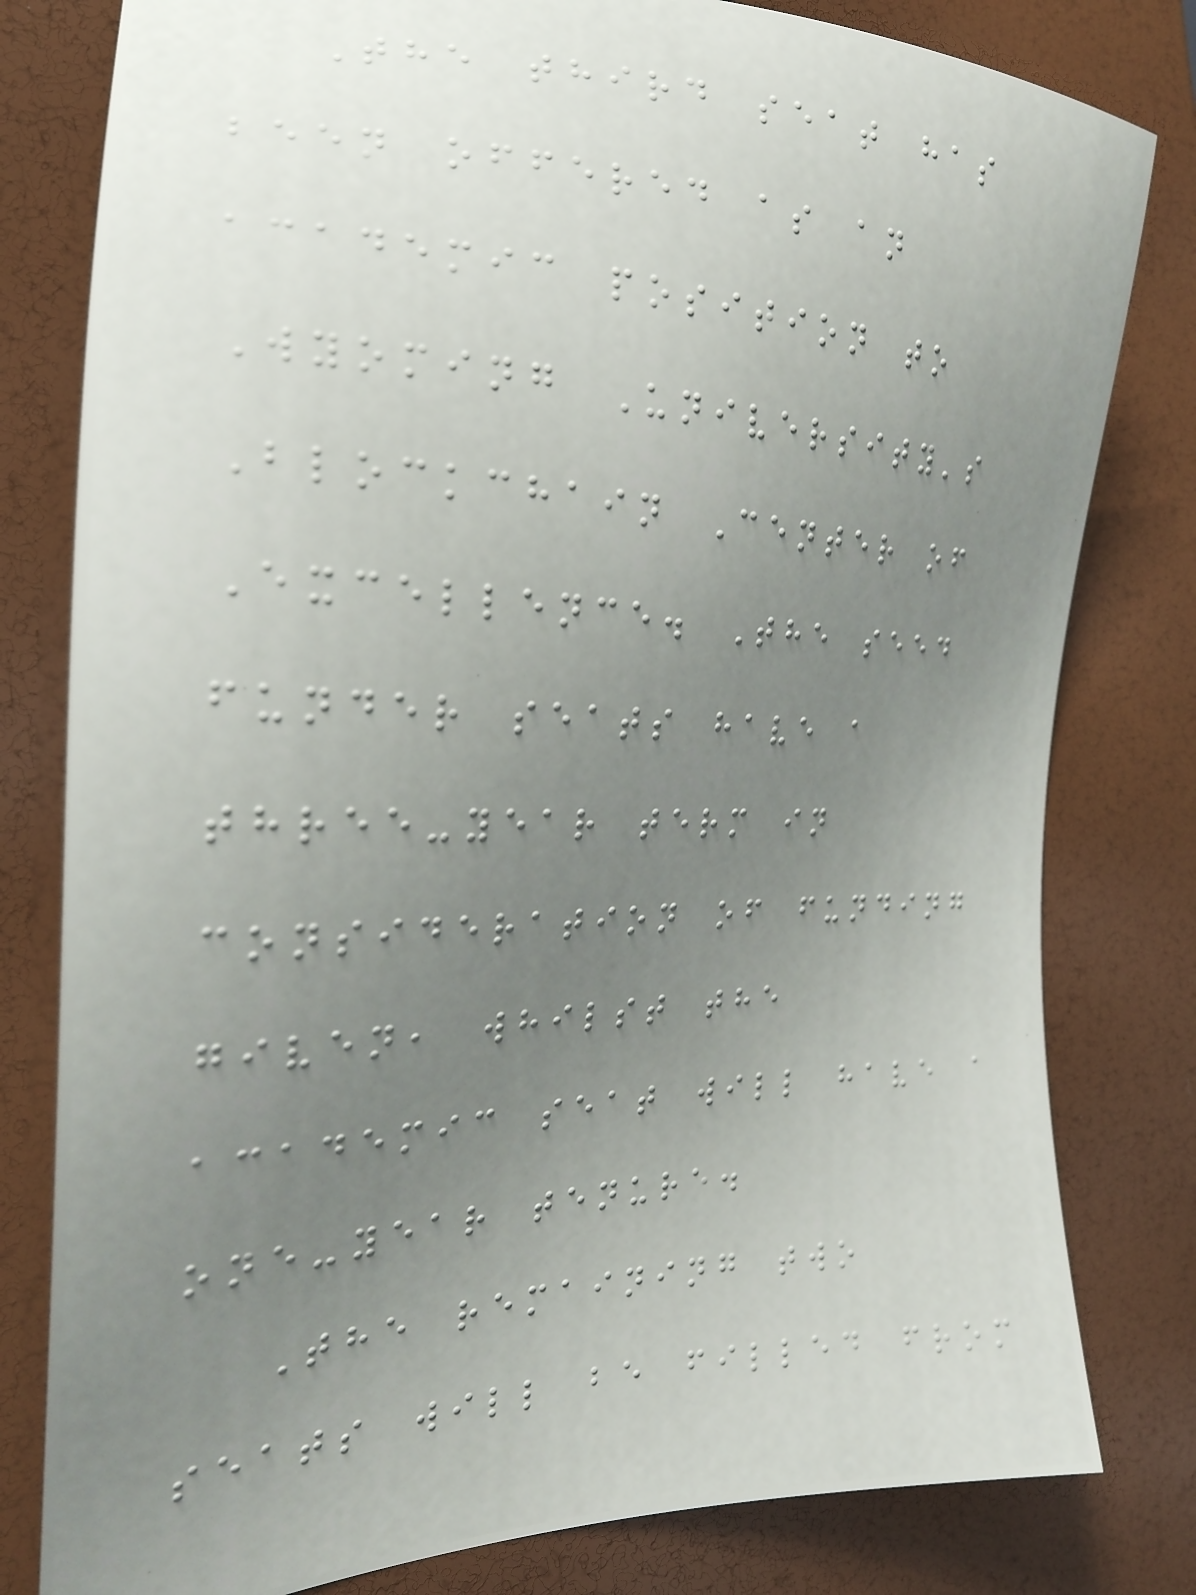The third seat has
been offered as an
academic position to
Wyoming University's
Blockchain Center of
Excellence. The seed
funder seats have a
three-year term in
consideration of funding
given, whilst the
academic seat will have a
one-year tenure.
The remaining two
seats will be filled from
